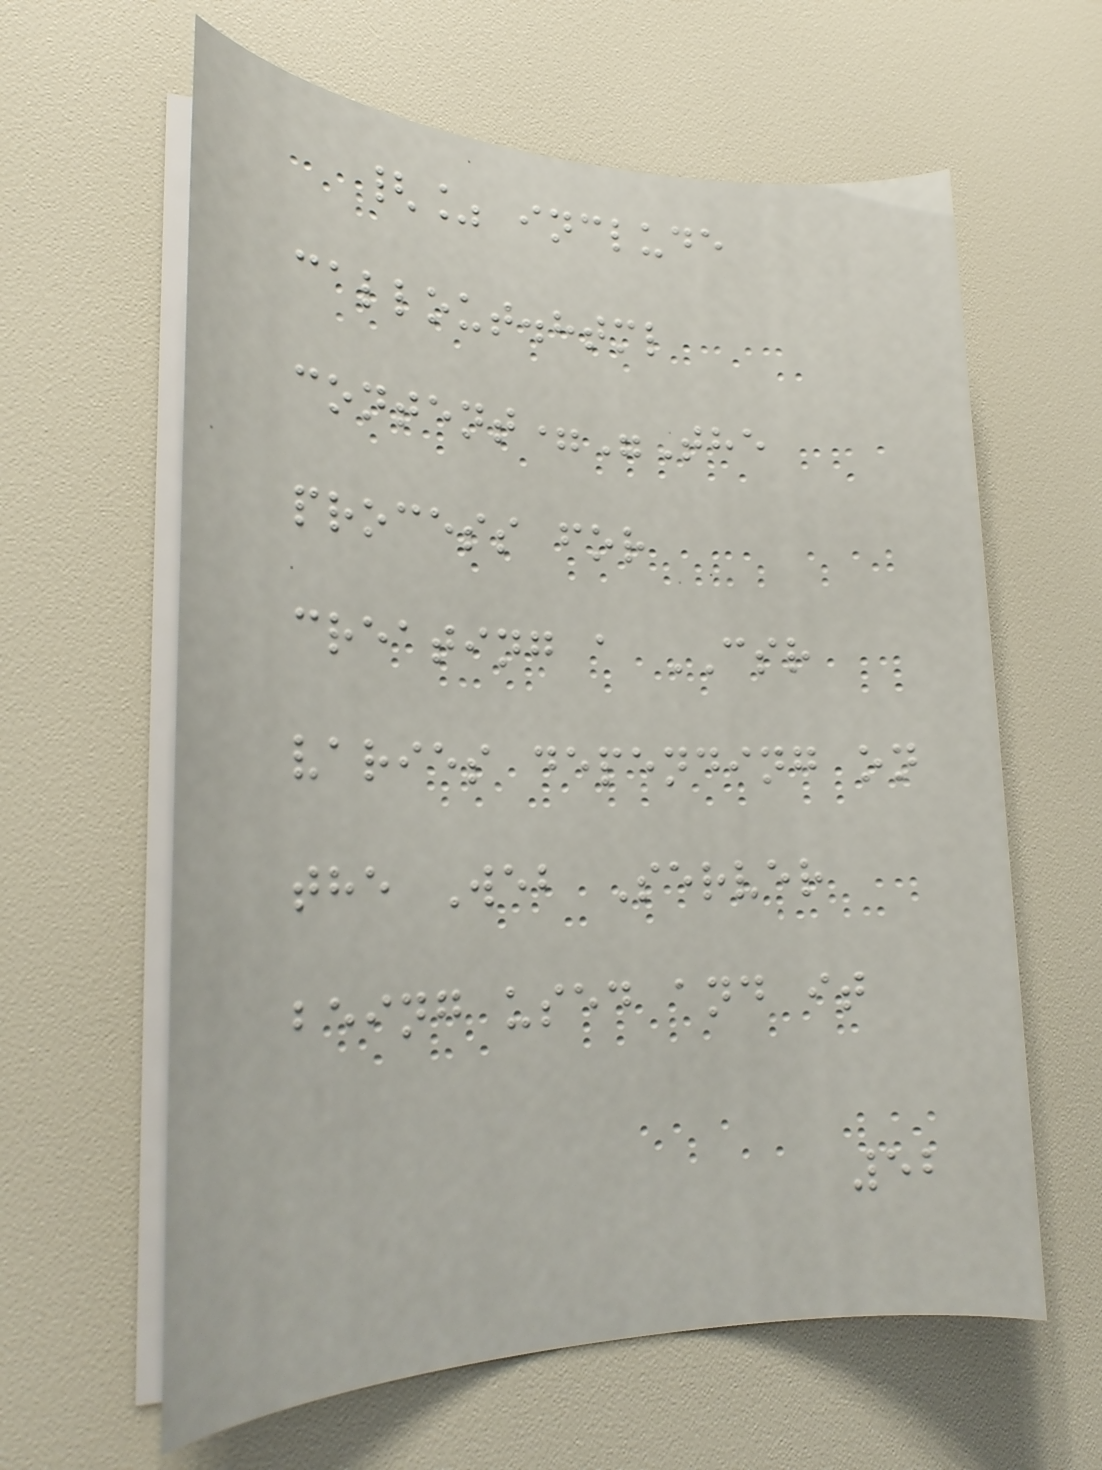{% include
callout.html
content="The
process for
creating a CSR
varies depending on
the Web Server
being used and it
52
